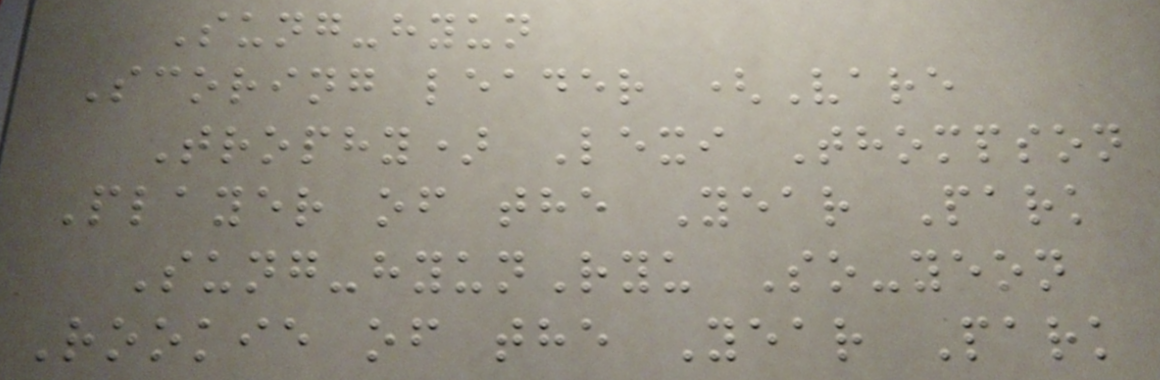Sung-hyun
Scoring leader (Vare
Trophy) Lexi Thompson
Player of the Year Park
Sung-hyunRyu So-yeon
Rookie of the Year Park
